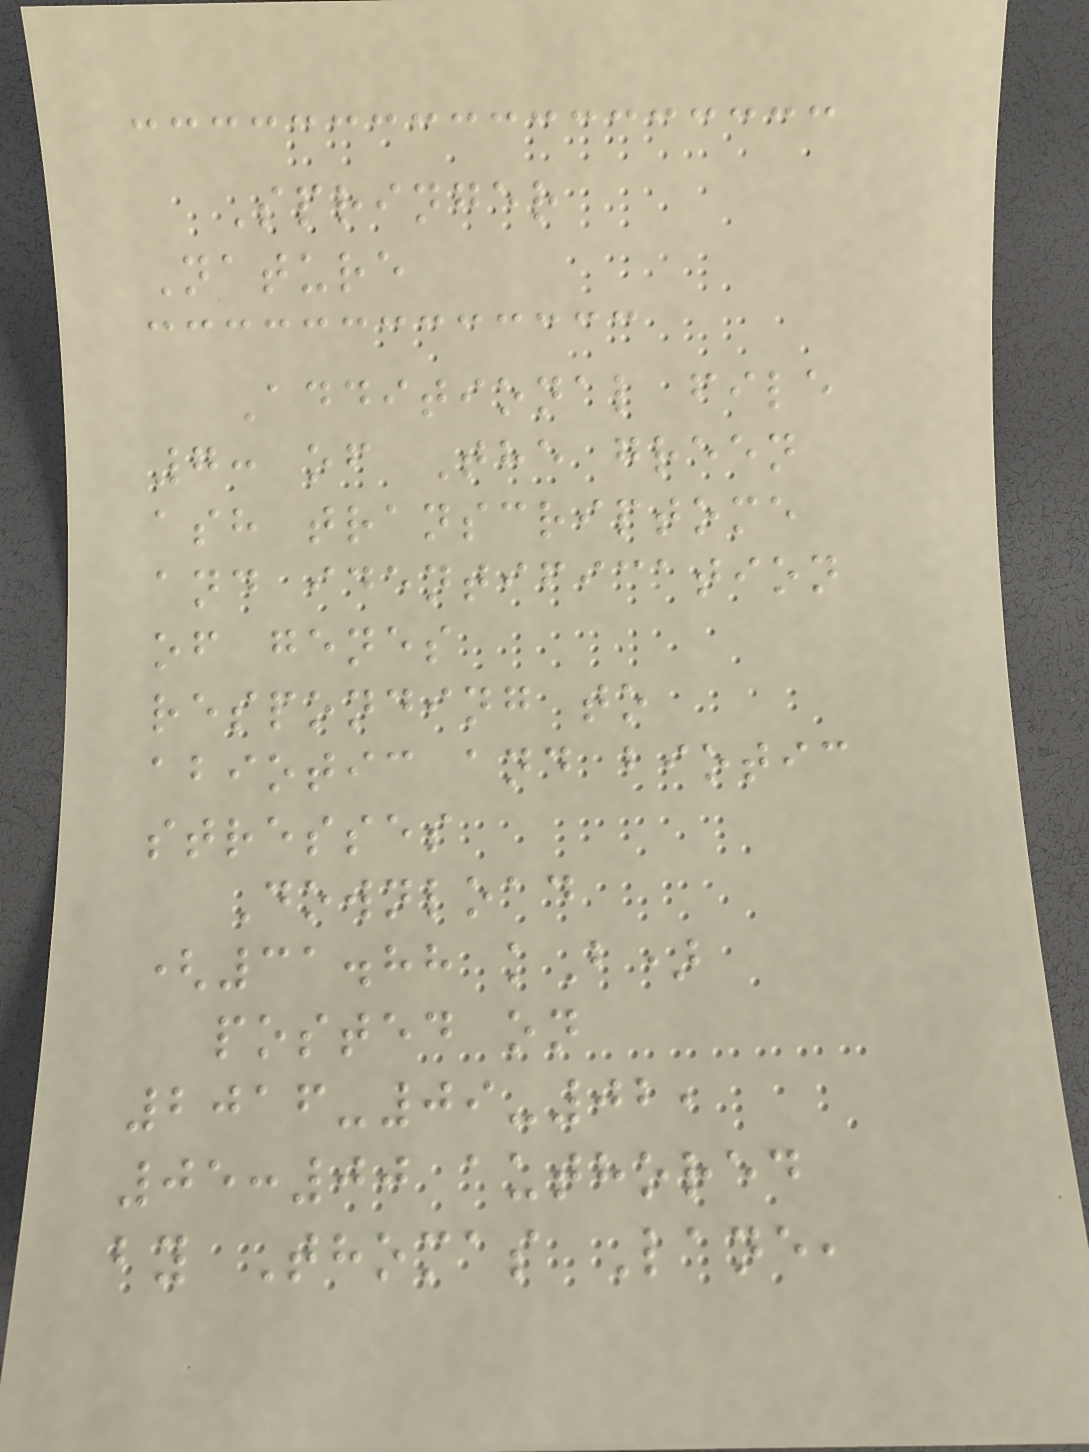Springer
Nature
Additional file
7: of The green
ash transcriptome
and identification
of genes
responding to
abiotic and biotic
stresses
Download
(31.88 kB)
posted on
2016-09-02,
05:00 authored
by Thomas Lane,
